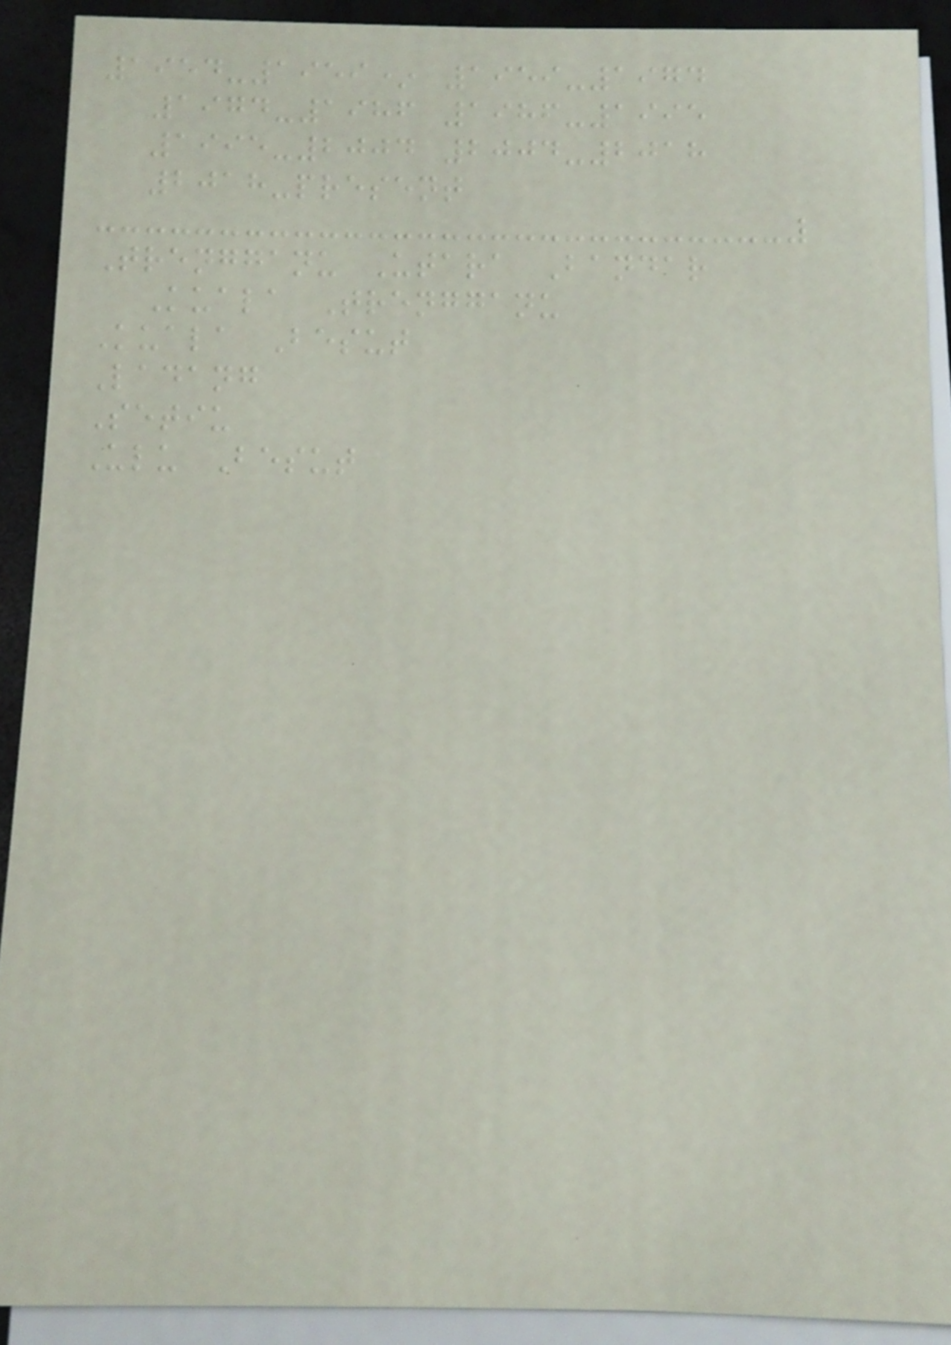1954-1959* 1959-1974
1974-1986 1986-1995
1995-2004 2004-2018
2018-present
Trengganu Utara Bandar
Kuala Trengganu
Kuala Besut
Ladang
Setiu
Ulu Besut
